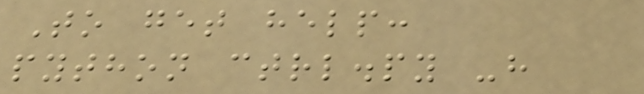To get help:
python ctrl.py -h
